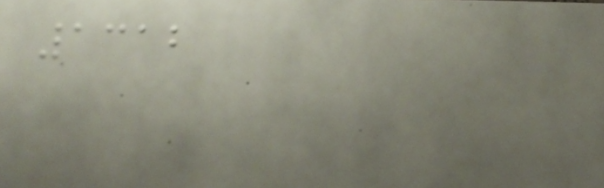1312
